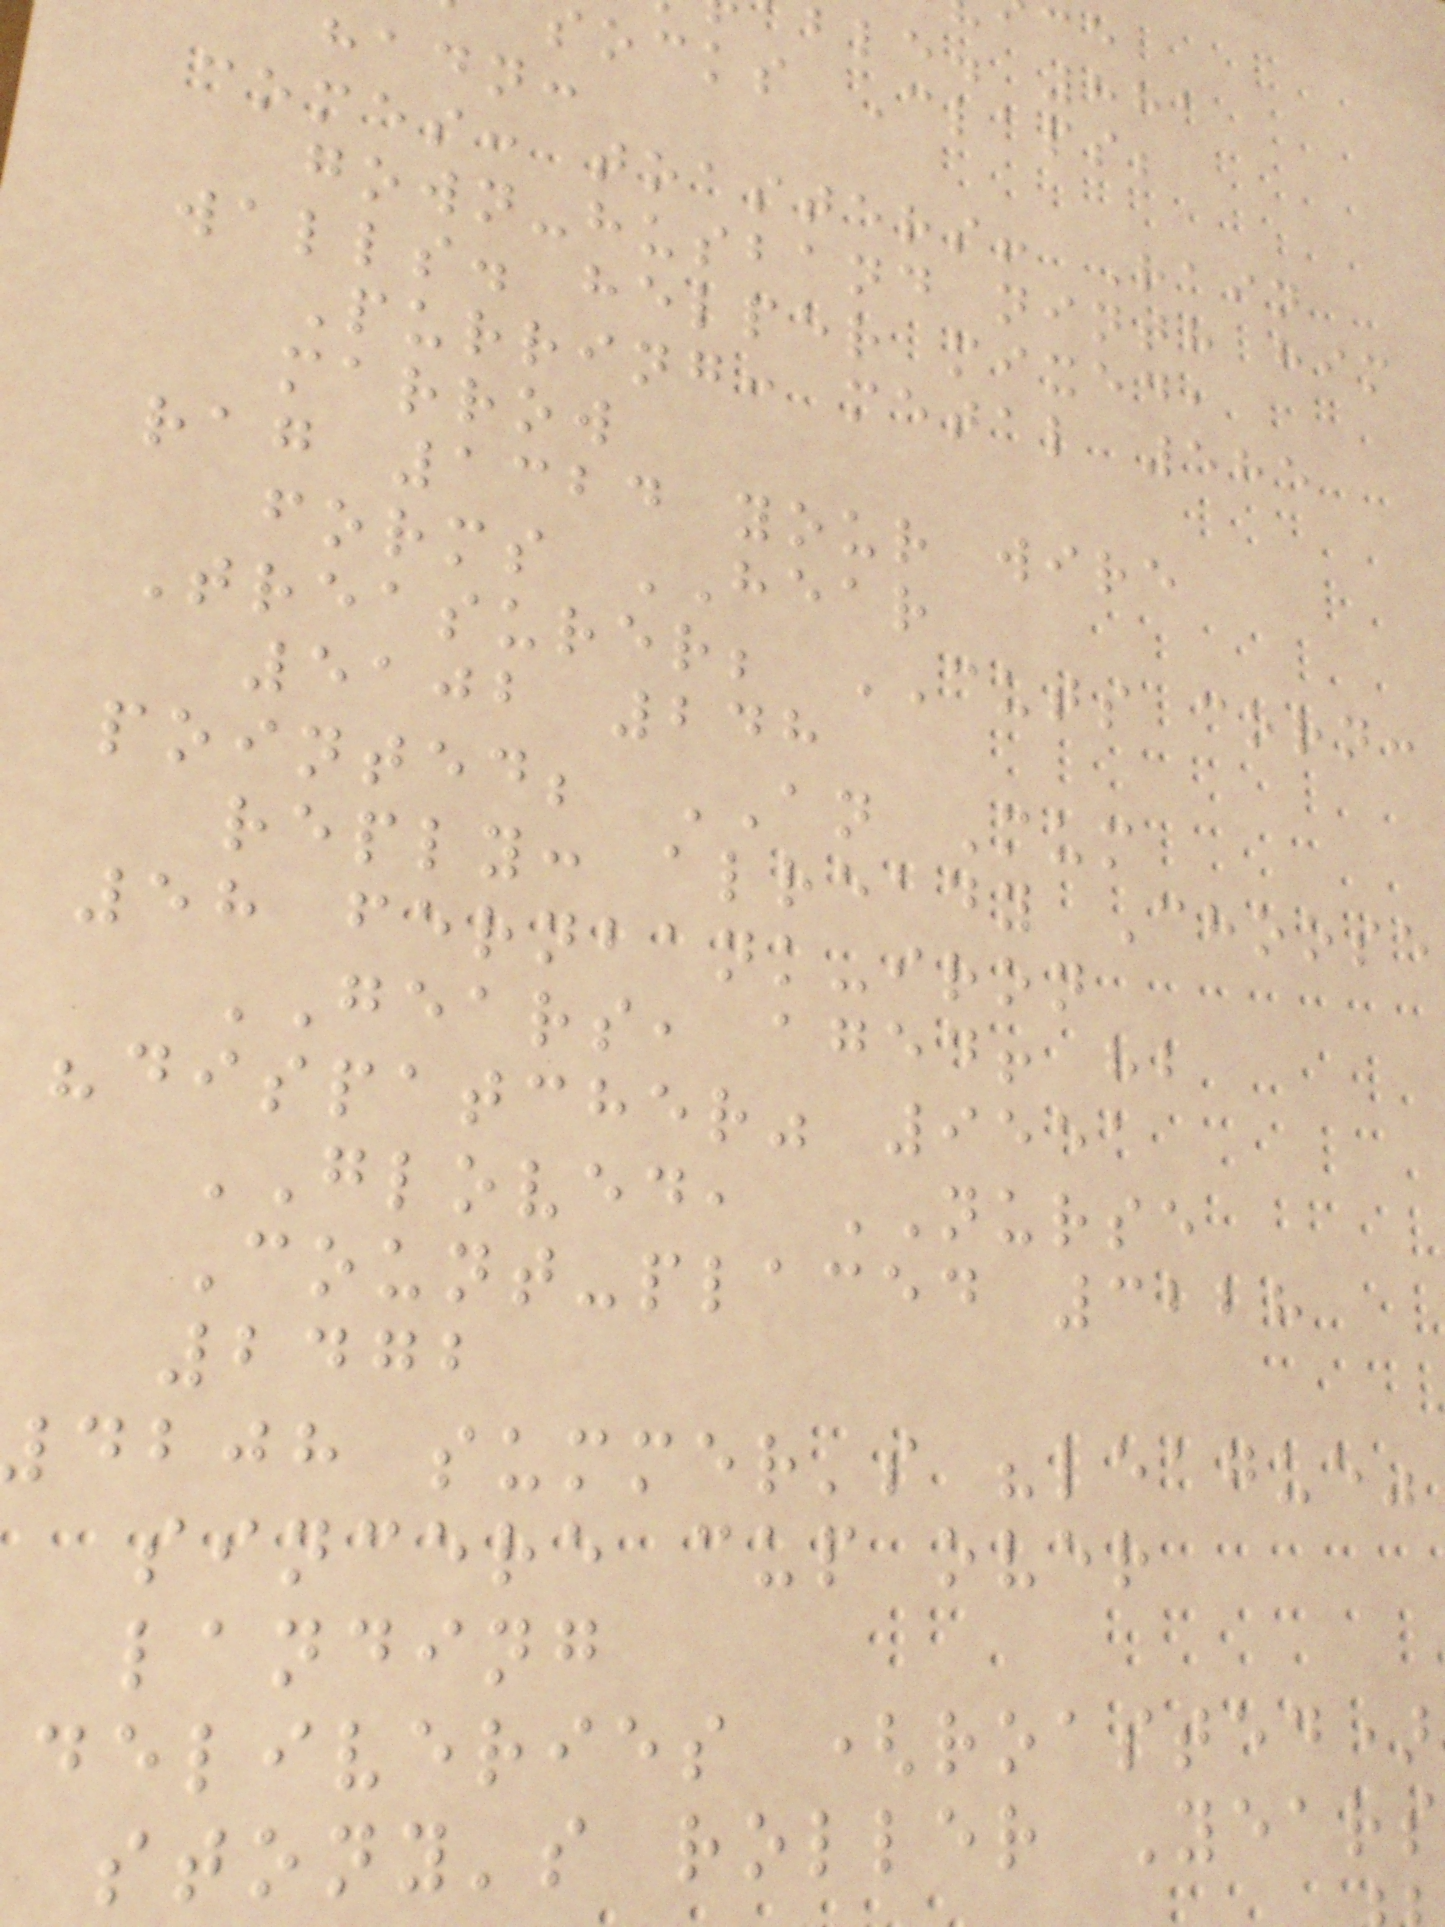ble. 881
socks Claps;
hadn:
comes: toasters! Rain
gown-husband ninth him
walls. helper mixed,
Purring: metal 585
marrow
rag 1324 your wire
forms HEAR
Treasurer; CUTS corn:
5102 248
pointed; AN Mum
reply: already Choose
58 fernbank-iron
GEARS, aged! hb
"dispatcher" 9551
GLOVED, NURSE
Count-placed 3228
2472
dbjh summer's "league"
sincere cup over
landing
deliveries (roasted)
stony's roller Years
